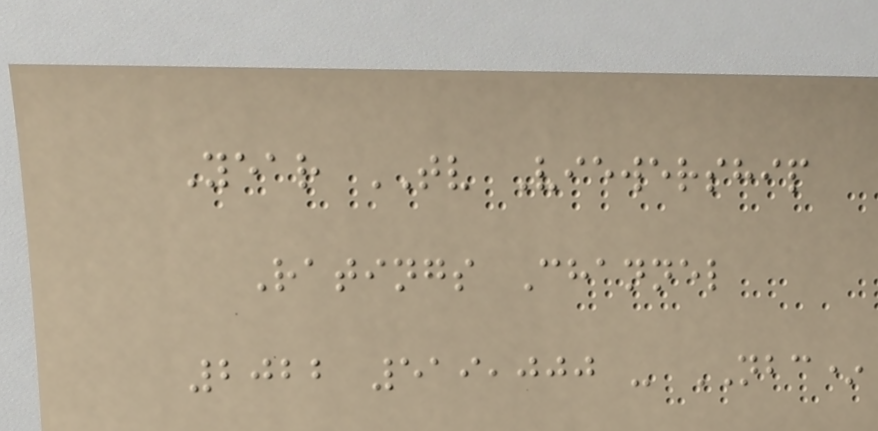Year TV Viewership
Ratings Channel
2022 519,000 - NBC*
